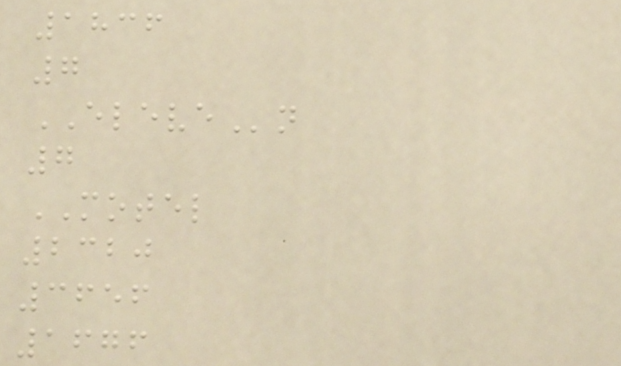1836
7
ELEVEn
7
MOTEL
2320
3656
1676
